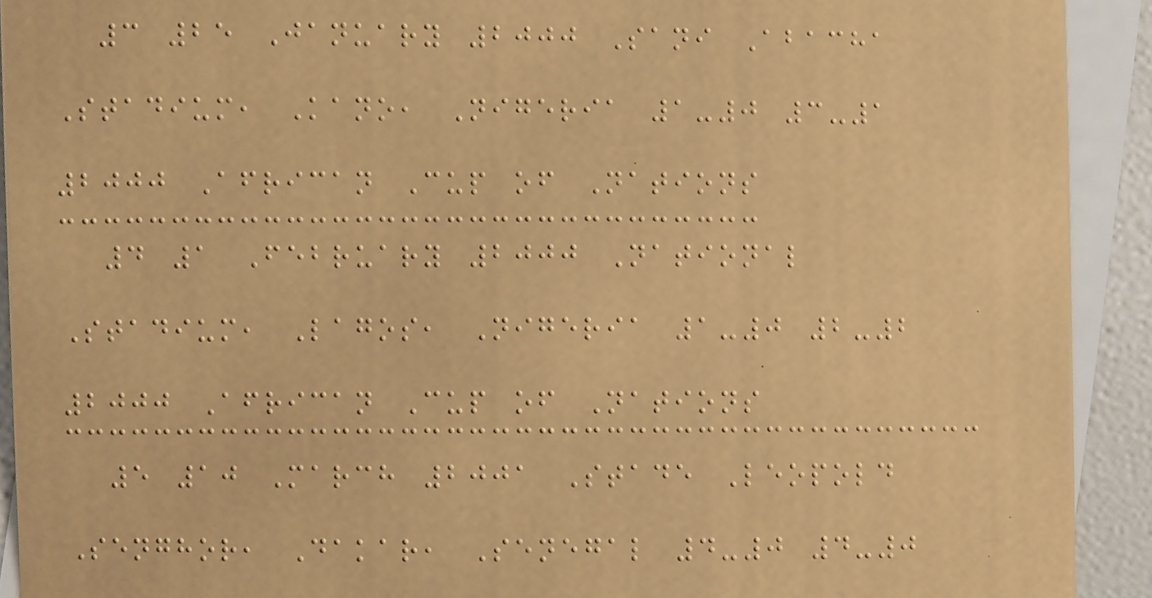3 25 January 2000 Sani Abacha
Stadium, Kano, Nigeria 1-0 3-1
2000 African Cup of Nations
4 1 February 2000 National
Stadium, Lagos, Nigeria 1-0 2-2
2000 African Cup of Nations
5 10 March 2001 Stade Leopold
Senghor, Dakar, Senegal 4-0 4-0
